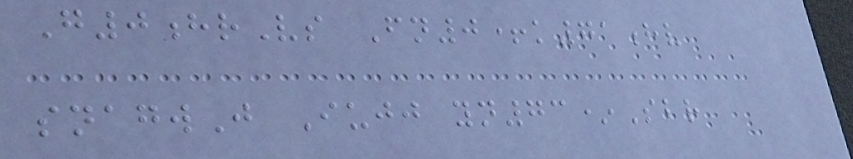G0hrVs Fn0+k71hv
snagwJ Iujj yn73*Sbr
